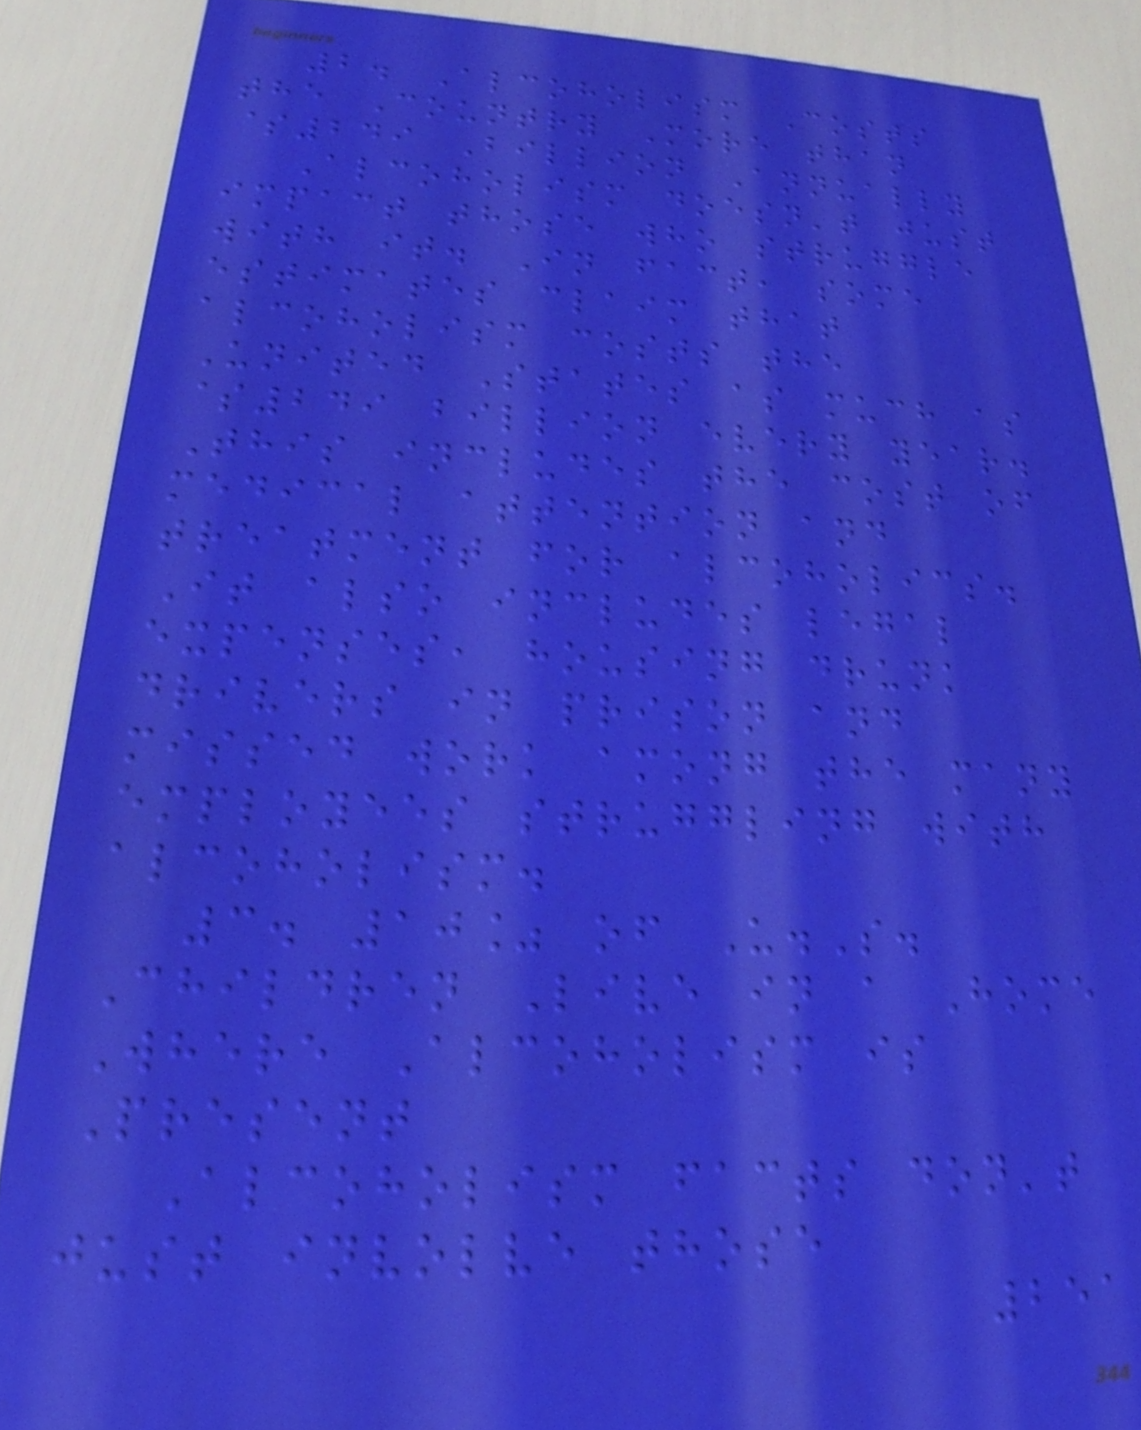2. Alcoholism Costs
the Country More than
$249 Billion Annually
Alcoholism doesn't just
impact those who struggle
with it. In fact, some
estimates claim that
alcoholism costs the
United States as much as
$249 billion every year.
This includes the cost of
medical attention and
treatment for alcoholics.
It also includes legal
expenses, housing drunk
drivers in prison and
missed work among the many
employees struggling with
alcoholism.
3. 10% of U.S.
Children Live in a Home
Where Alcoholism is
Present
Alcoholism facts don't
just involve those
251
